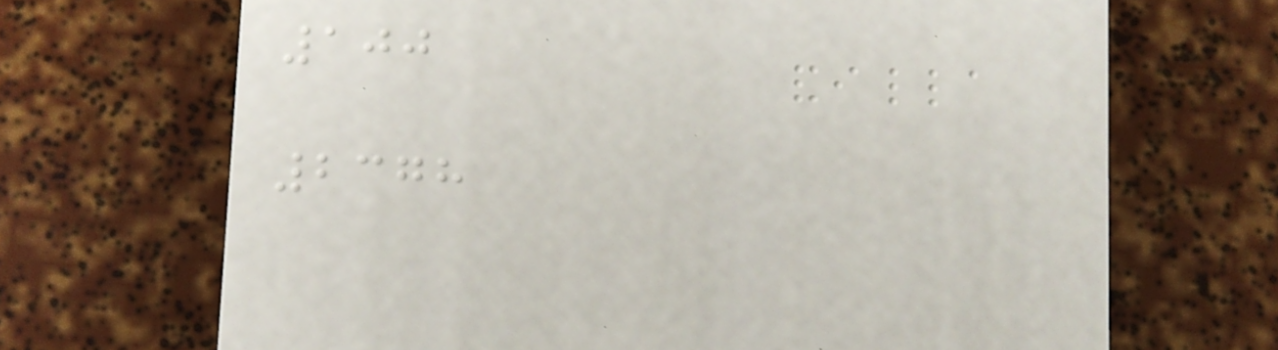100
2378
